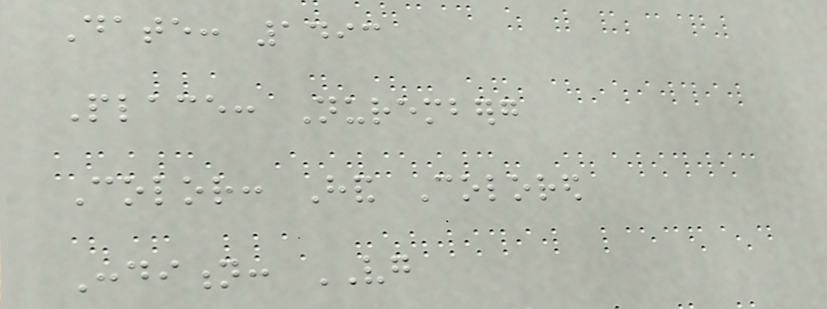Date: 1493
Place: Nuremberg
Color: Hand Colored
Condition: VG
